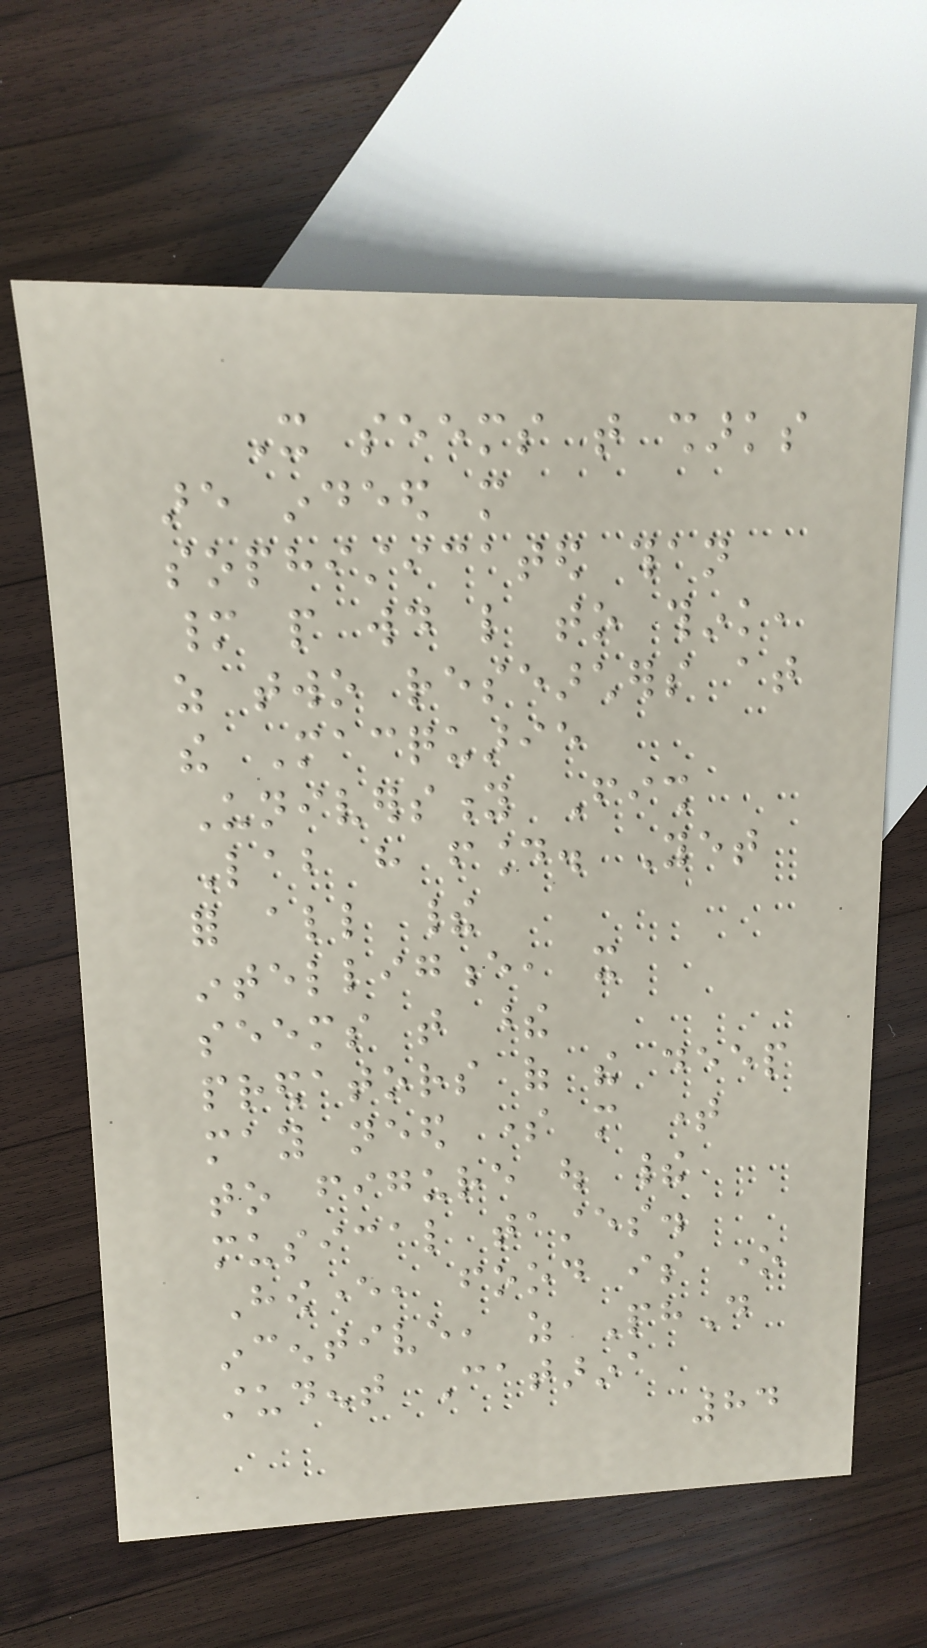It seems that sharks
are indeed more
sophisticated than
many people would like to think,
as two researchers at
the Macquarie
University Fish
Lab have found. Yet
for all their
intelligence, it
seems that these
predators of the deep
may need some more time
to figure out their
musical tastes.
However, food is one
incentive, as PhD
student Catarina
84
